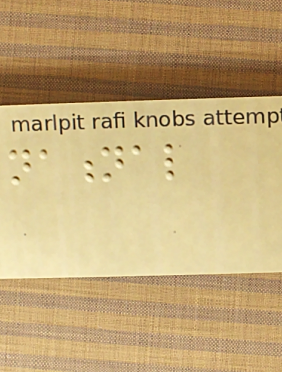national
